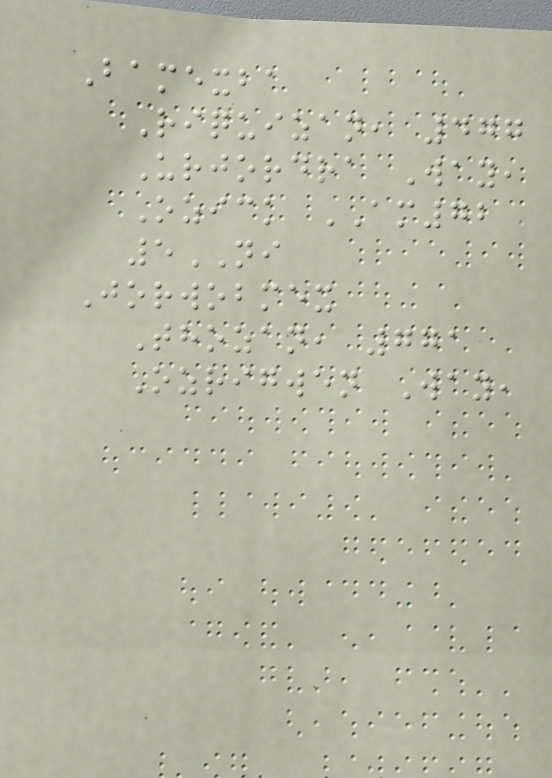Bamexba
Riquizan, 477
Urjordra Way,
Ozick AM72
5NI
Jorwobmex
Thozan, 771
Ozrigwen Way,
